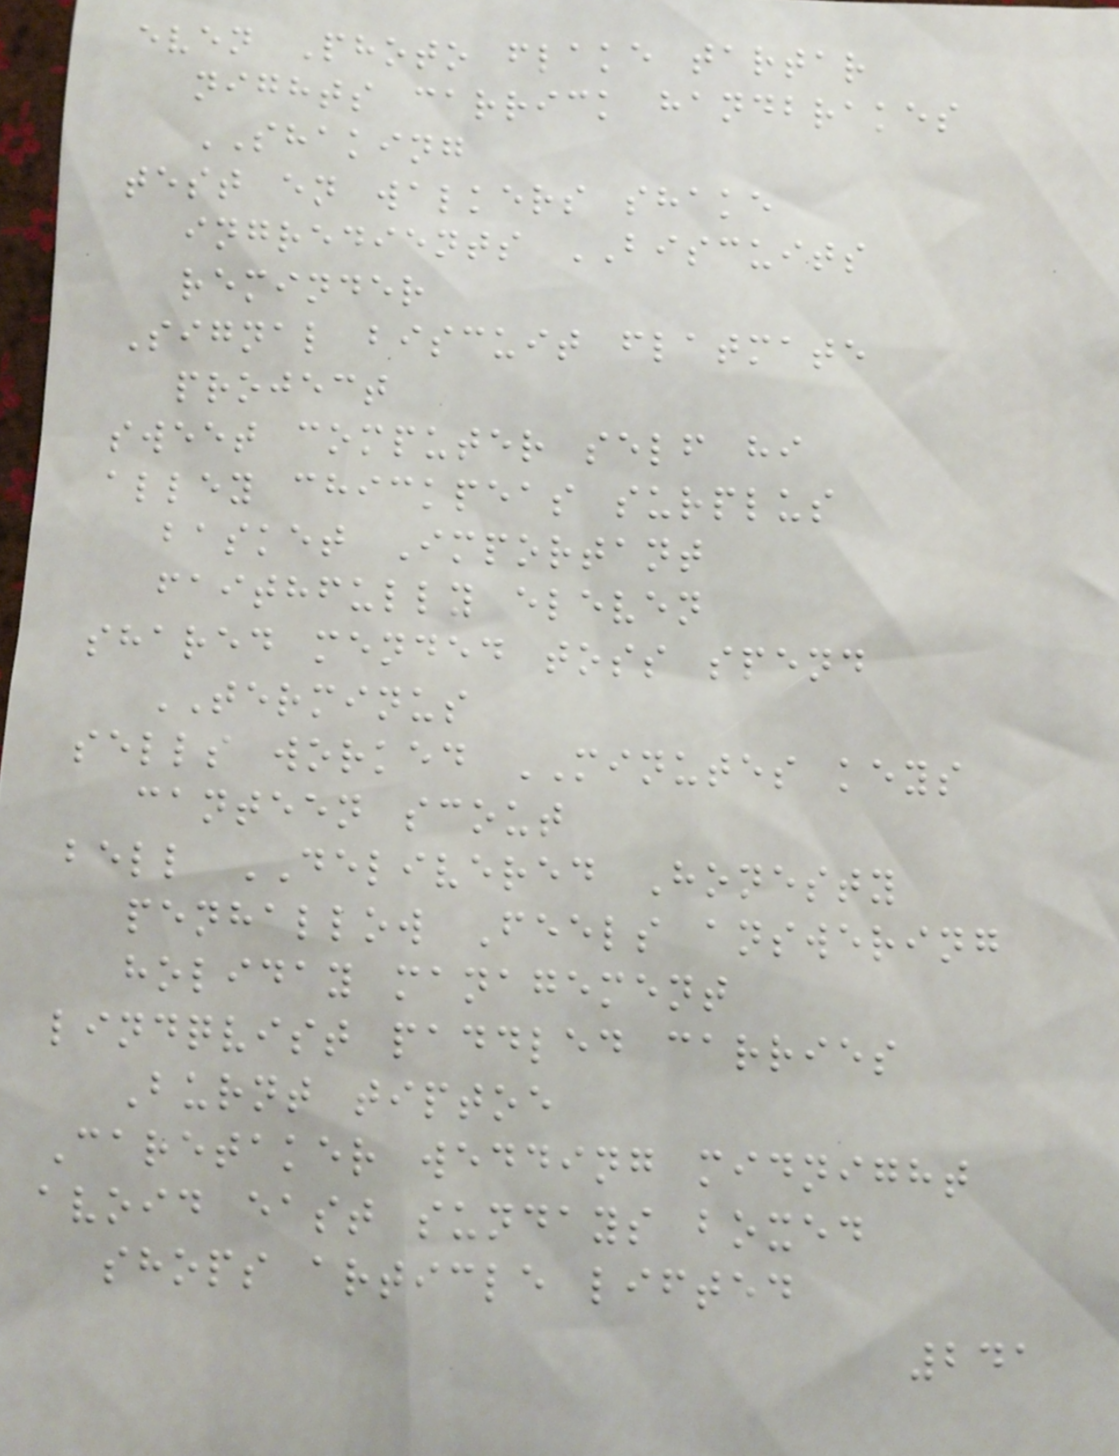even Photo flake tartar
nights carrick handbrakes
SHAKING
test en walkers shake
ingredients BISCUITS
reminder
Signal biscuit flatmate
project
sweet computer self hi
alley chickpeas surplus
basket Important
faithfully eleven
shared mended toss spend
TERMINUS
sells worked MINUTES keys
canteen scout
bell DELIVERED Honesty
penhallow Feels answering
holiday management
lindqvist paddled carries
Burnt tiptoe
Caretaker wedding midnight
avoid east sundays boxed
shops article lifted
241
